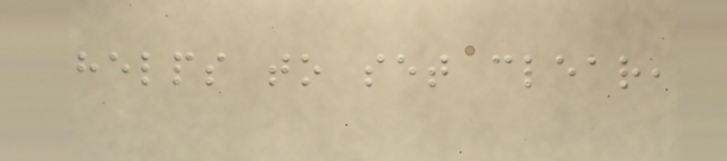helps to set clear,
